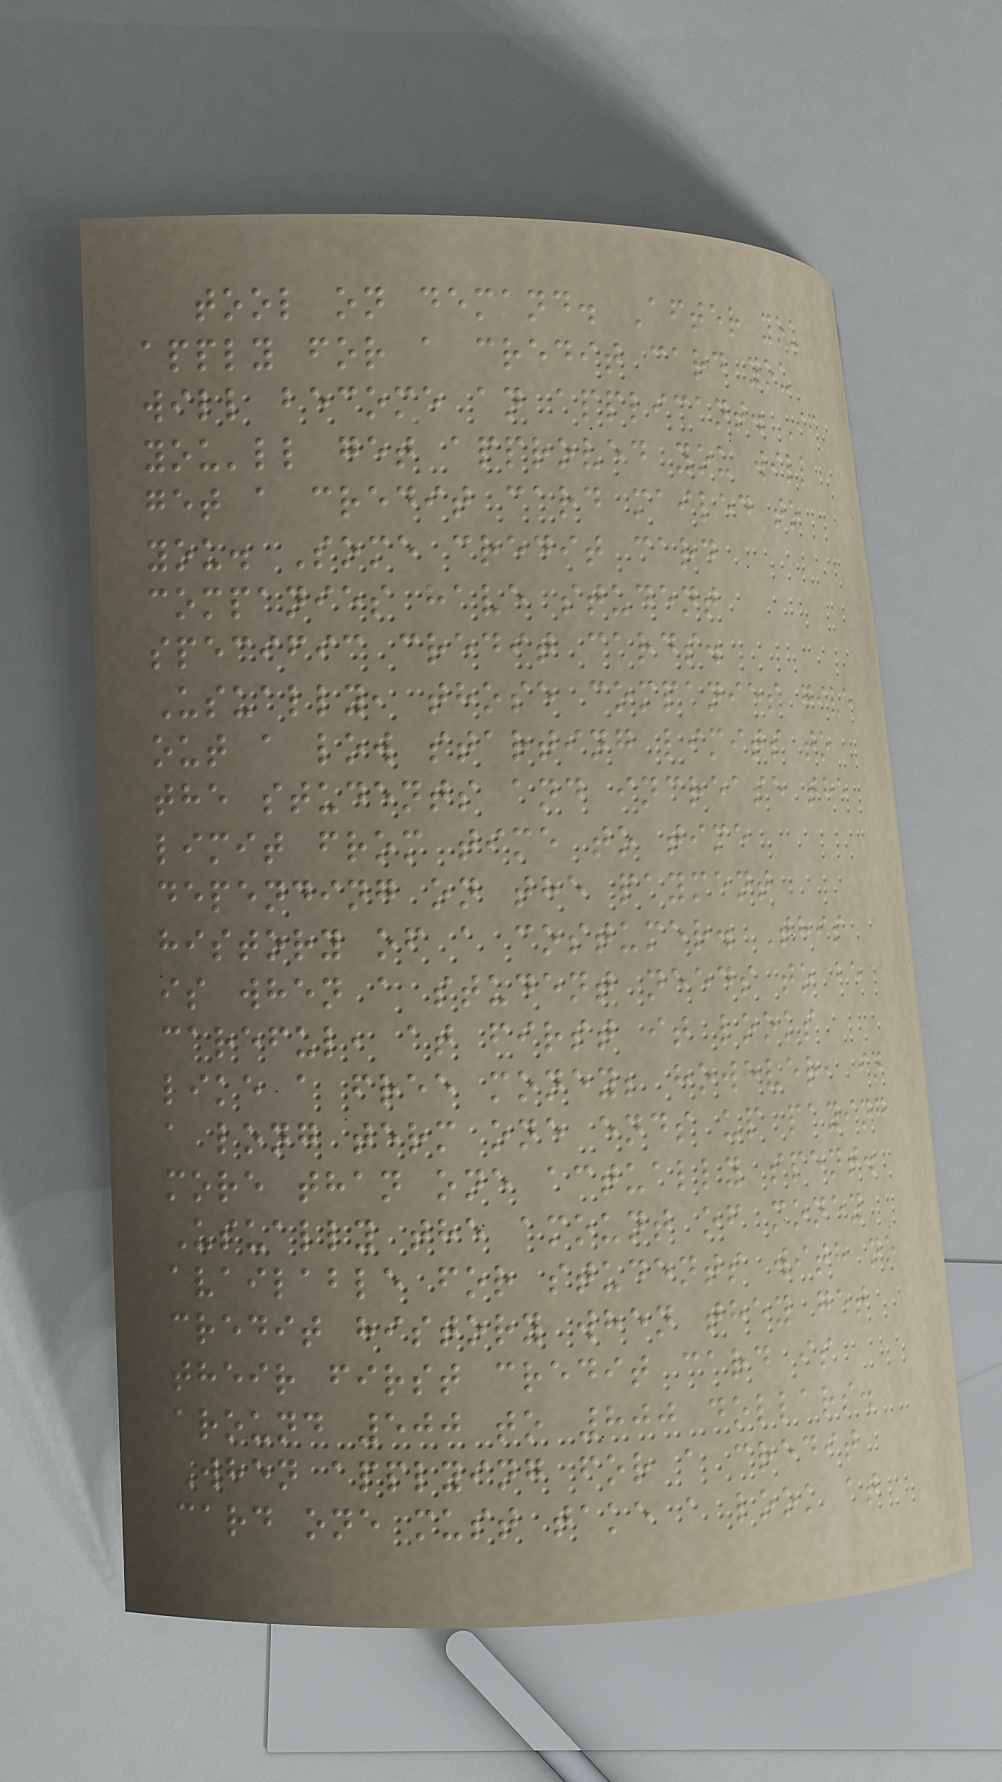tool on demand. After you
apply for a credit card you
will become an applicant. If
you'll get approved you will
get a credit card mailed to
you. Some credit card
companies have student
specific credit cards.
Usually, those companies give
out a low starting limits to
the students and increase the
limit from time to time
depending on the payment
history of a costumer. This
is when a student needs to be
careful, at first it looks
like a free money; however, in
a long term one ends up paying
more than one actually spent.
Usually the amount of money
available for students with no
credit history when they get
their first credit card is
around 500 to 800 dollars.
When applying for a credit
card one must take a look at
